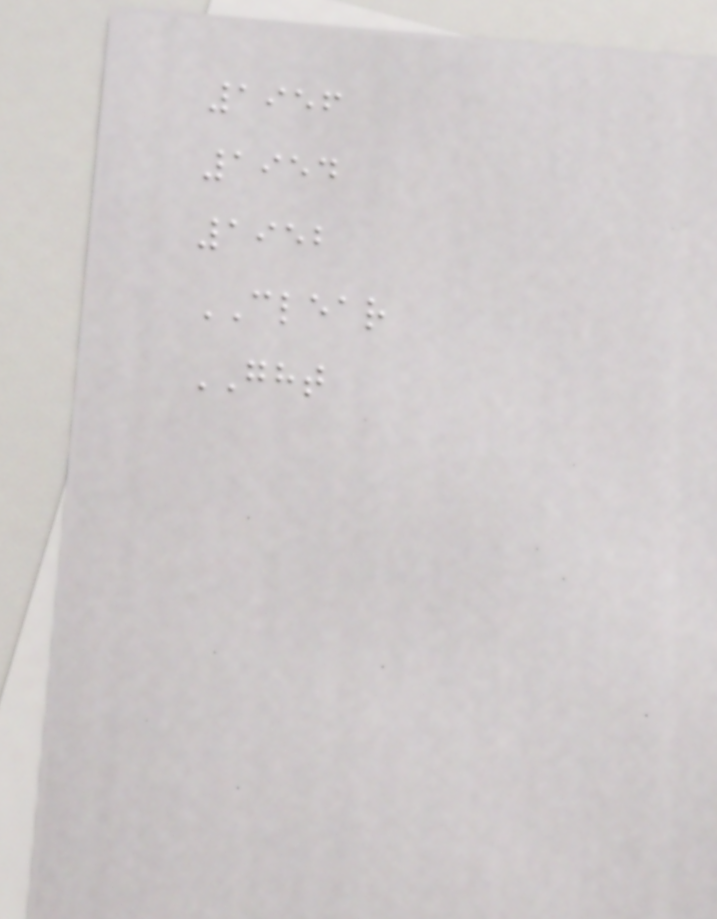1956
1954
1952
CLEAR
GHT
